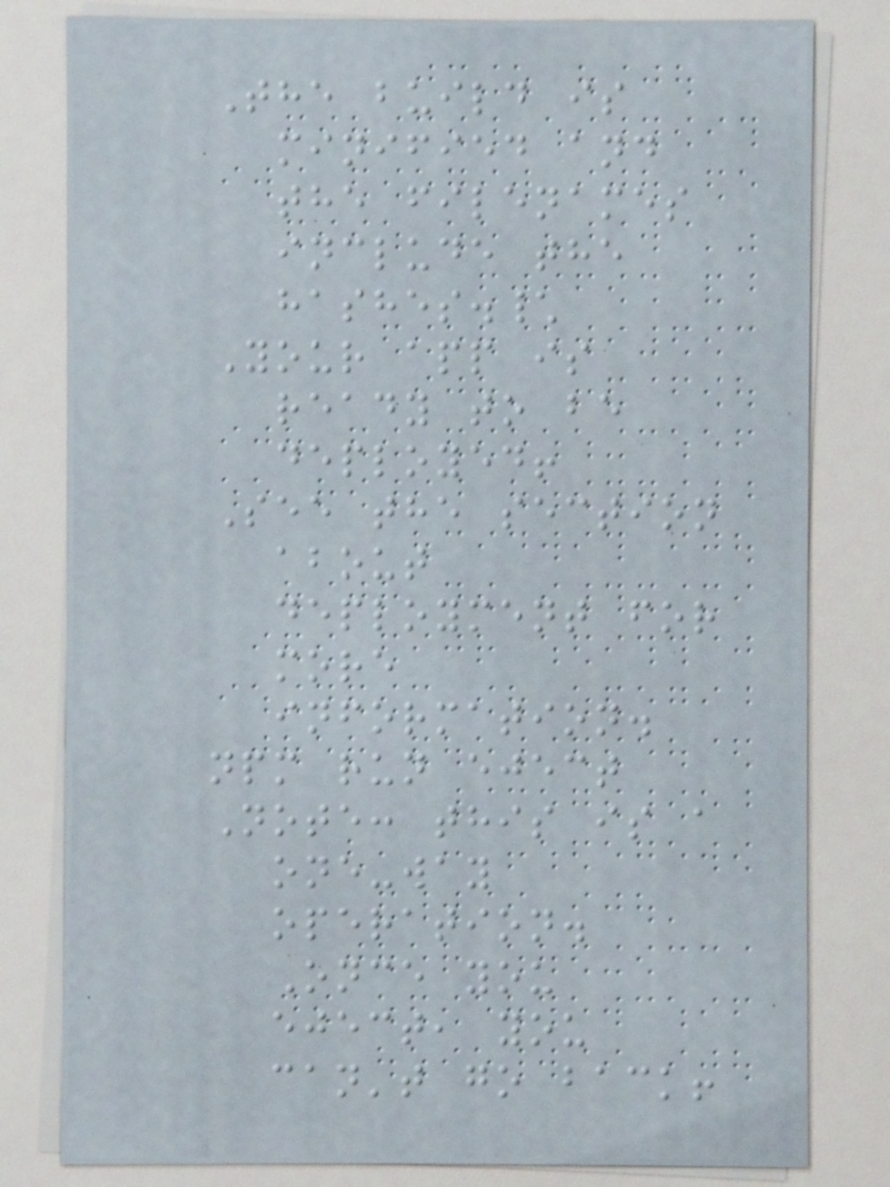The build is
minified and
the filenames
include the
hashes.\
Your app is
ready to be
deployed!
See the section
about
deployment for
more
information.
npm run eject
Note: this is a
one-way
operation.
Once you
eject, you
can't go back!
